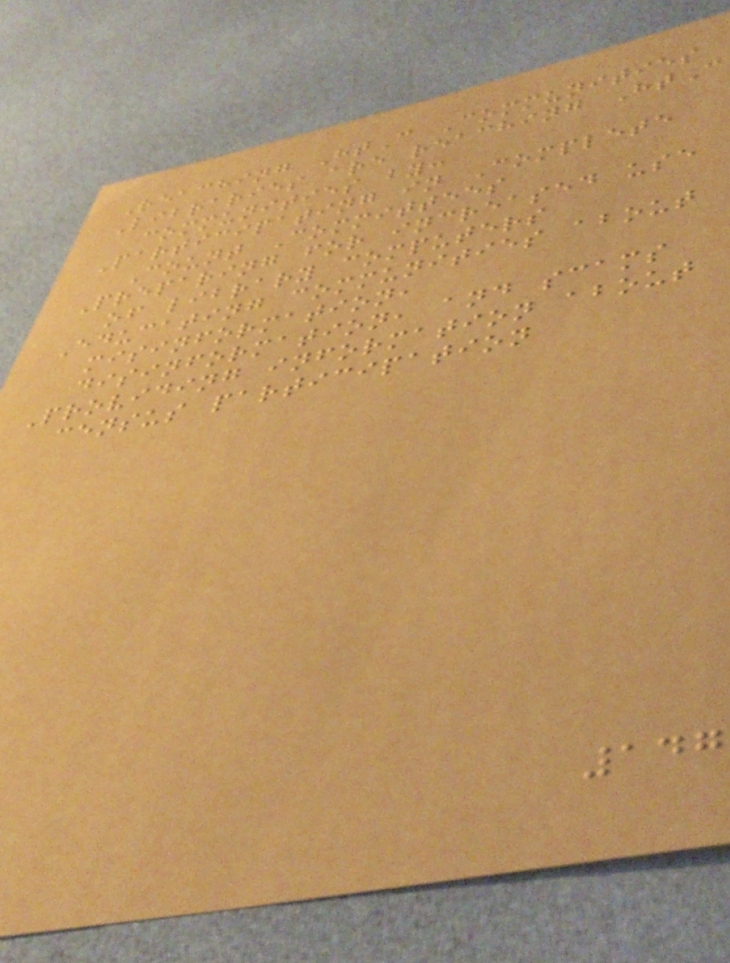Reaching HtC Communities
Libraries are reaching HtC
communities by:
Participating in Complete
Count Committees
Preparing for increased use
of library computers
Educating communities about
misinformation,
disinformation, and scams
Providing information about
census participation
147
